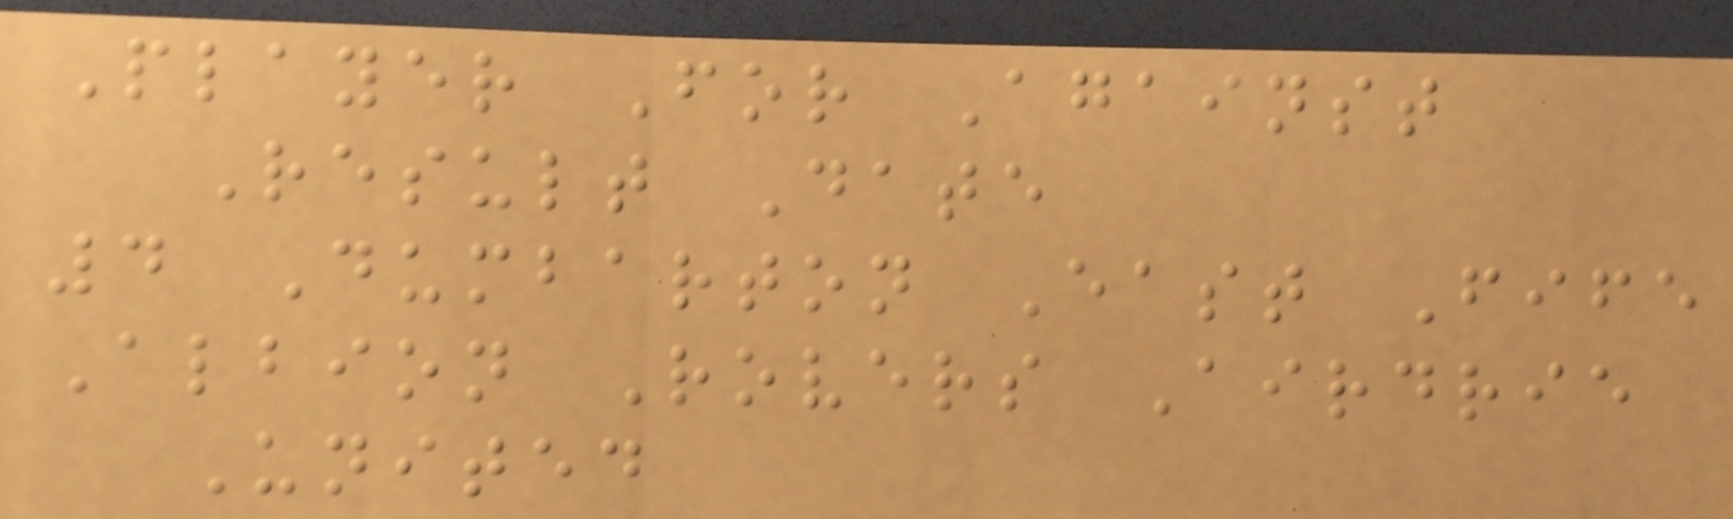Player For Against
Result Date
4 Dumbarton East Fife
Albion Rovers Airdrie
United
